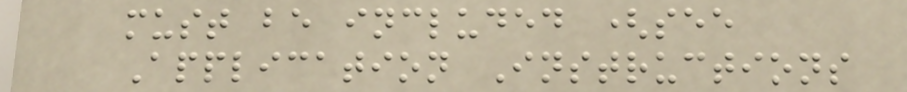must be included (see
Application Instructions
